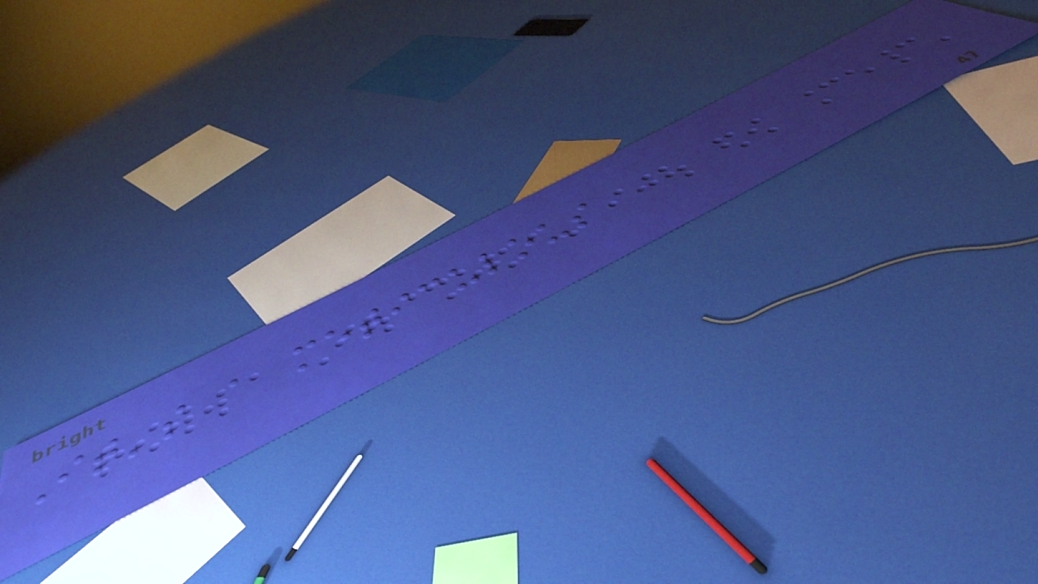It's a meticulous
